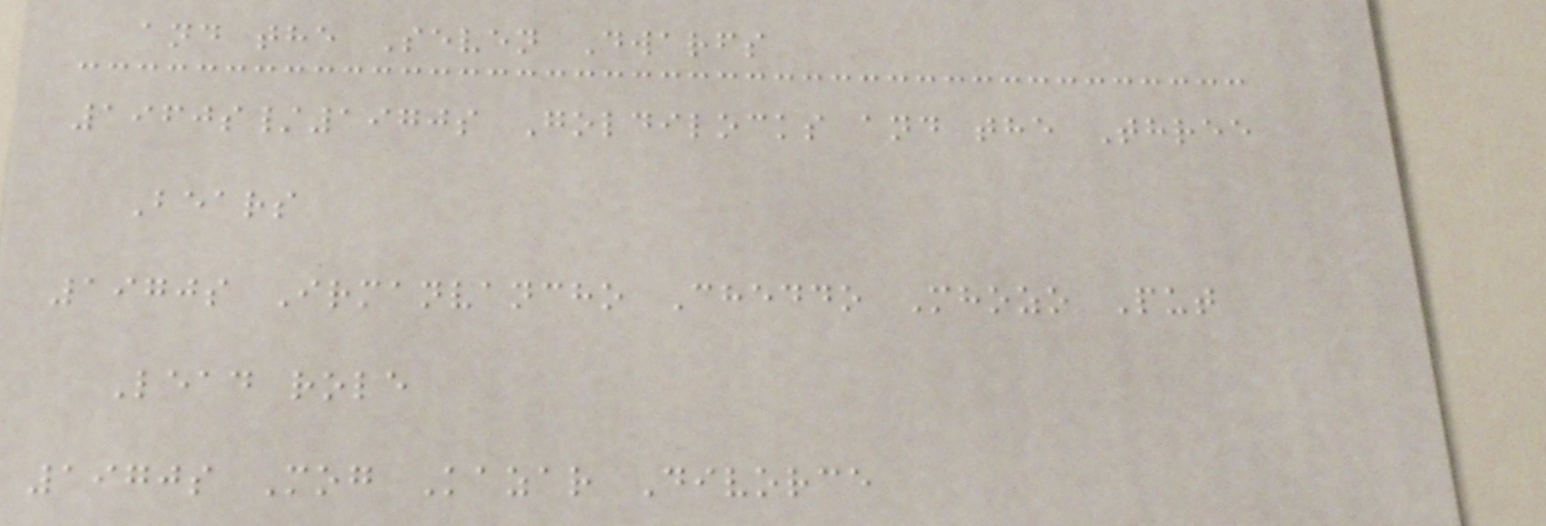and the Seven Dwarfs
1960s/1970s Goldilocks and the Three
Bears
1970s Irmanvancho Cheddo Mhozo Put
Lead role
1970s Mog Kazar Divorce
